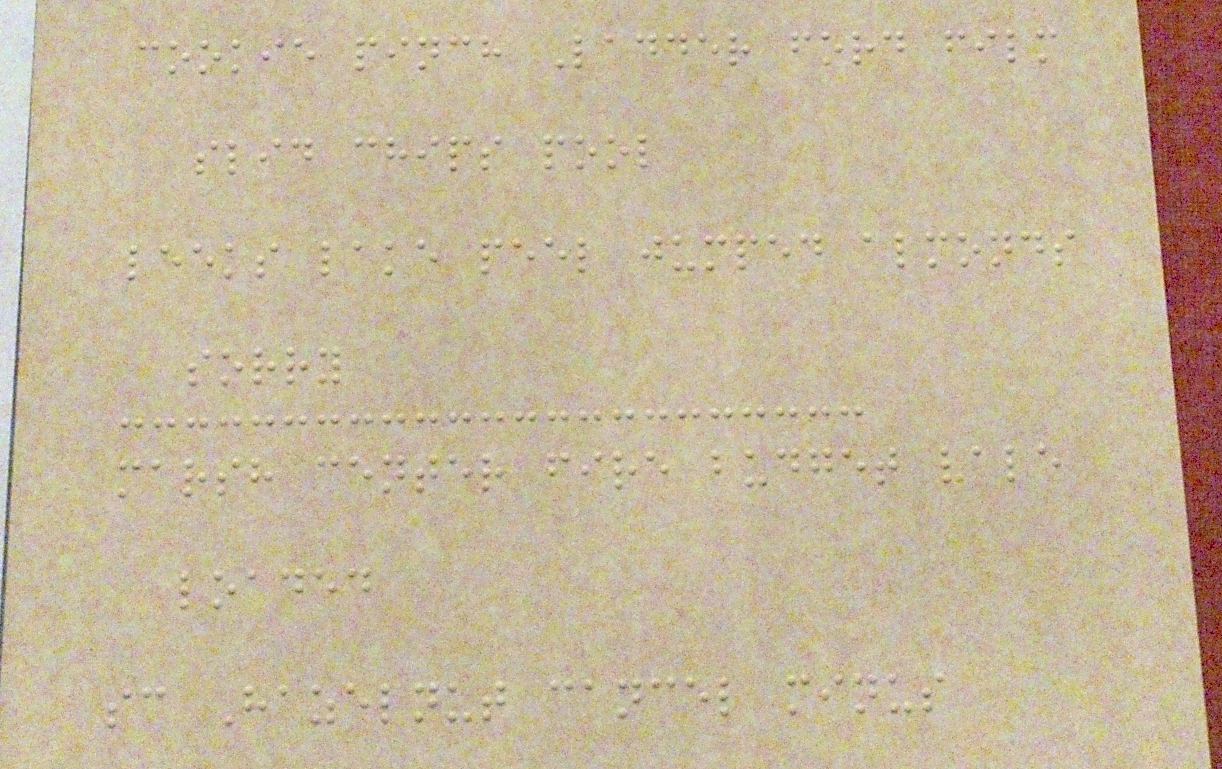cookie pinch Ladder ford film
slid chips pool
leeks lake peel jumped almonds
sorry
marsh center fire budget vale
loaded
sc Hazelnut cancel minus
